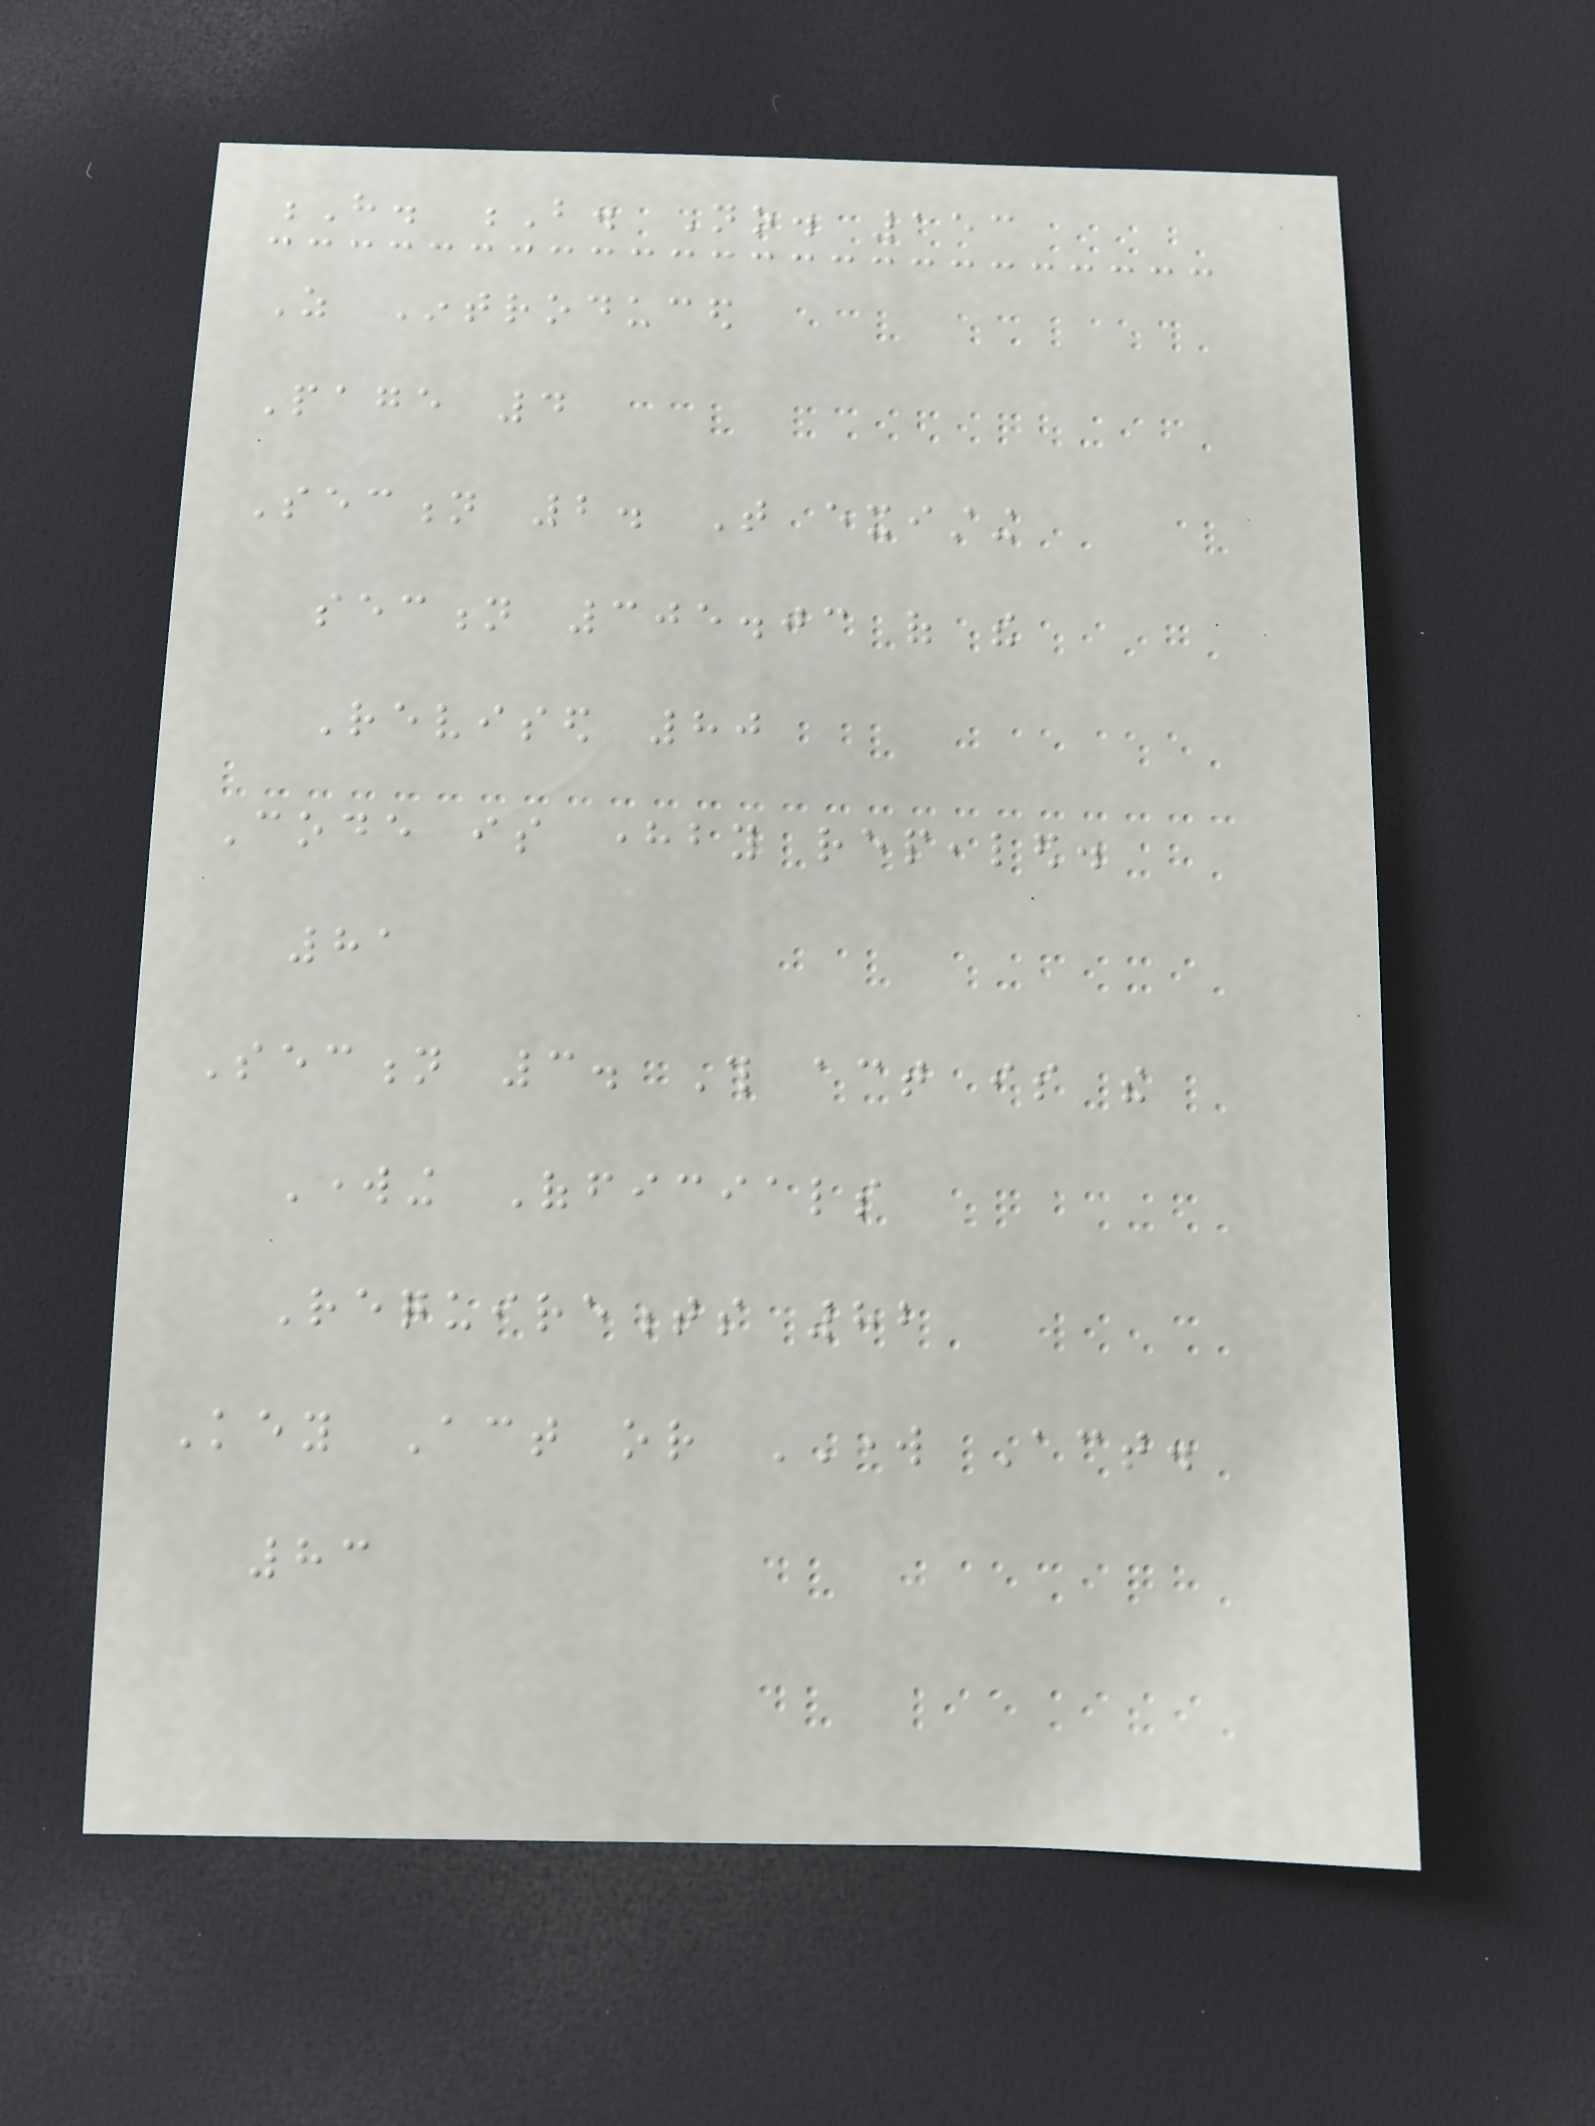H. B. No. 153
As Introduced
Page 4
Section 2. That existing
section 305.03 of the
Revised 80
Code is hereby repealed.
81
Section 3. This act is the
Working Officials
Requirements 82
Key Act or WORK Act.
83
